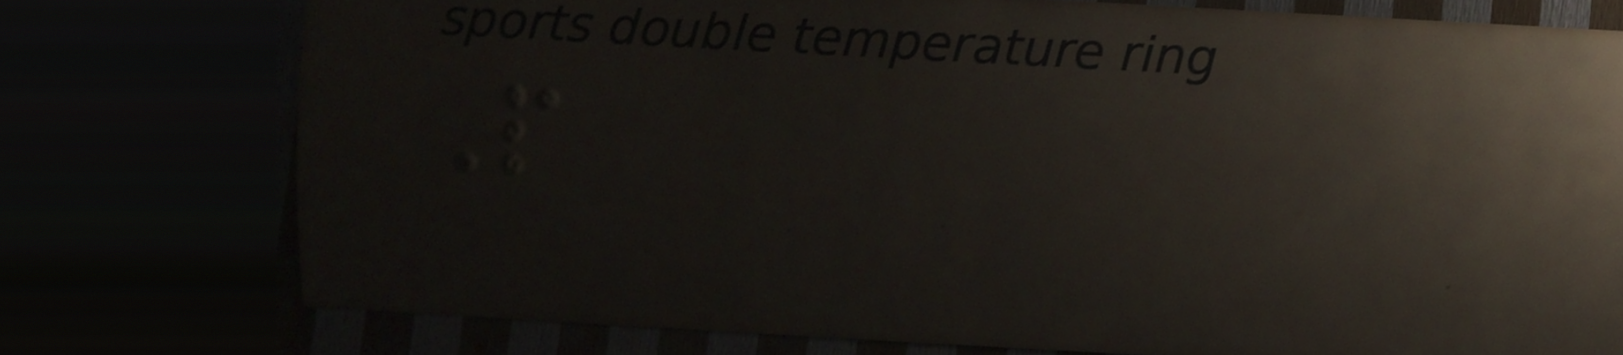People
